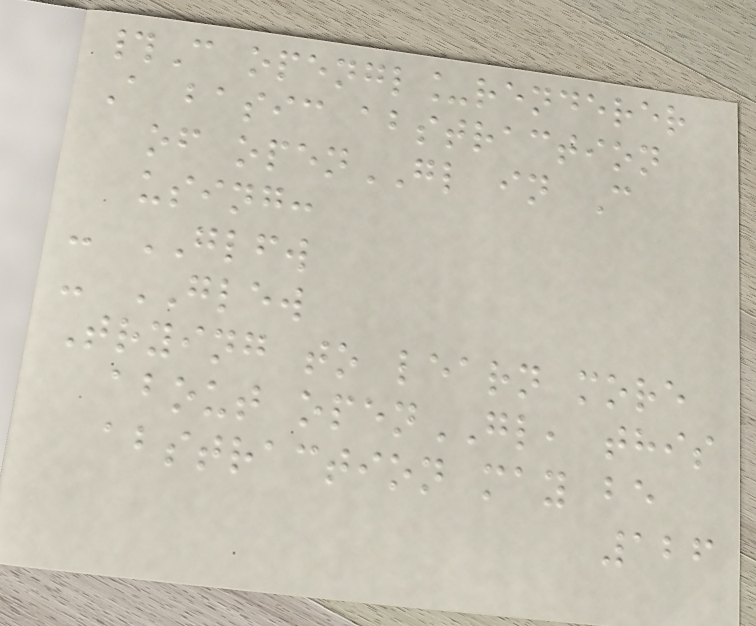#C opengl_renderer
A basic abstraction
of openGL in C
using:
- GLFW
- GLEW
Trying to learn more
about openGL, this
abstraction may be
126
